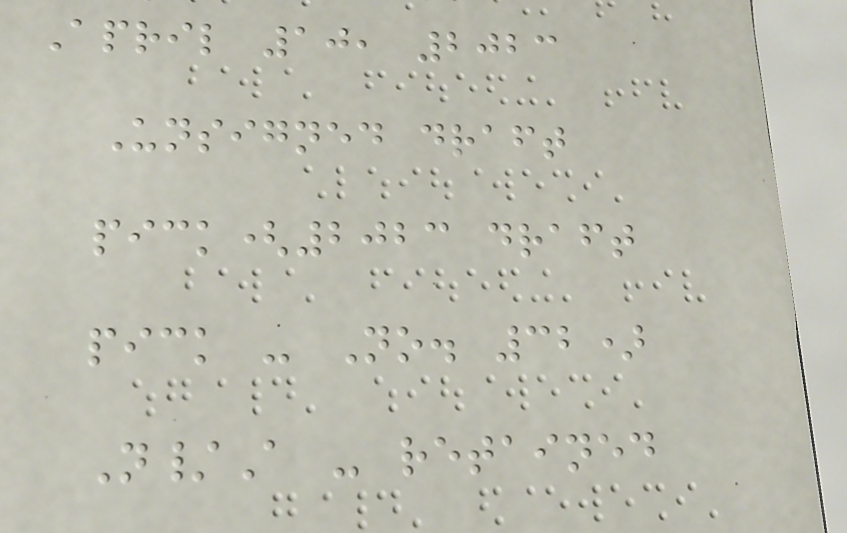April 10, 2023
Unsigned draft
pick(2023 draft
pick - No. 32)
N/A - retained
